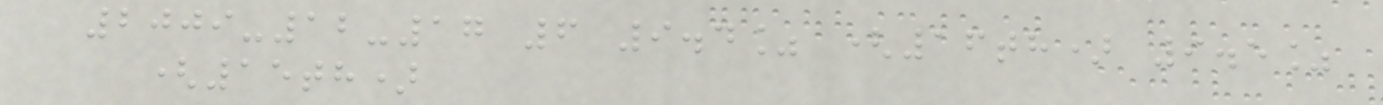2009-12-17 6 9.4% (16th) 9.5%
(15th)
